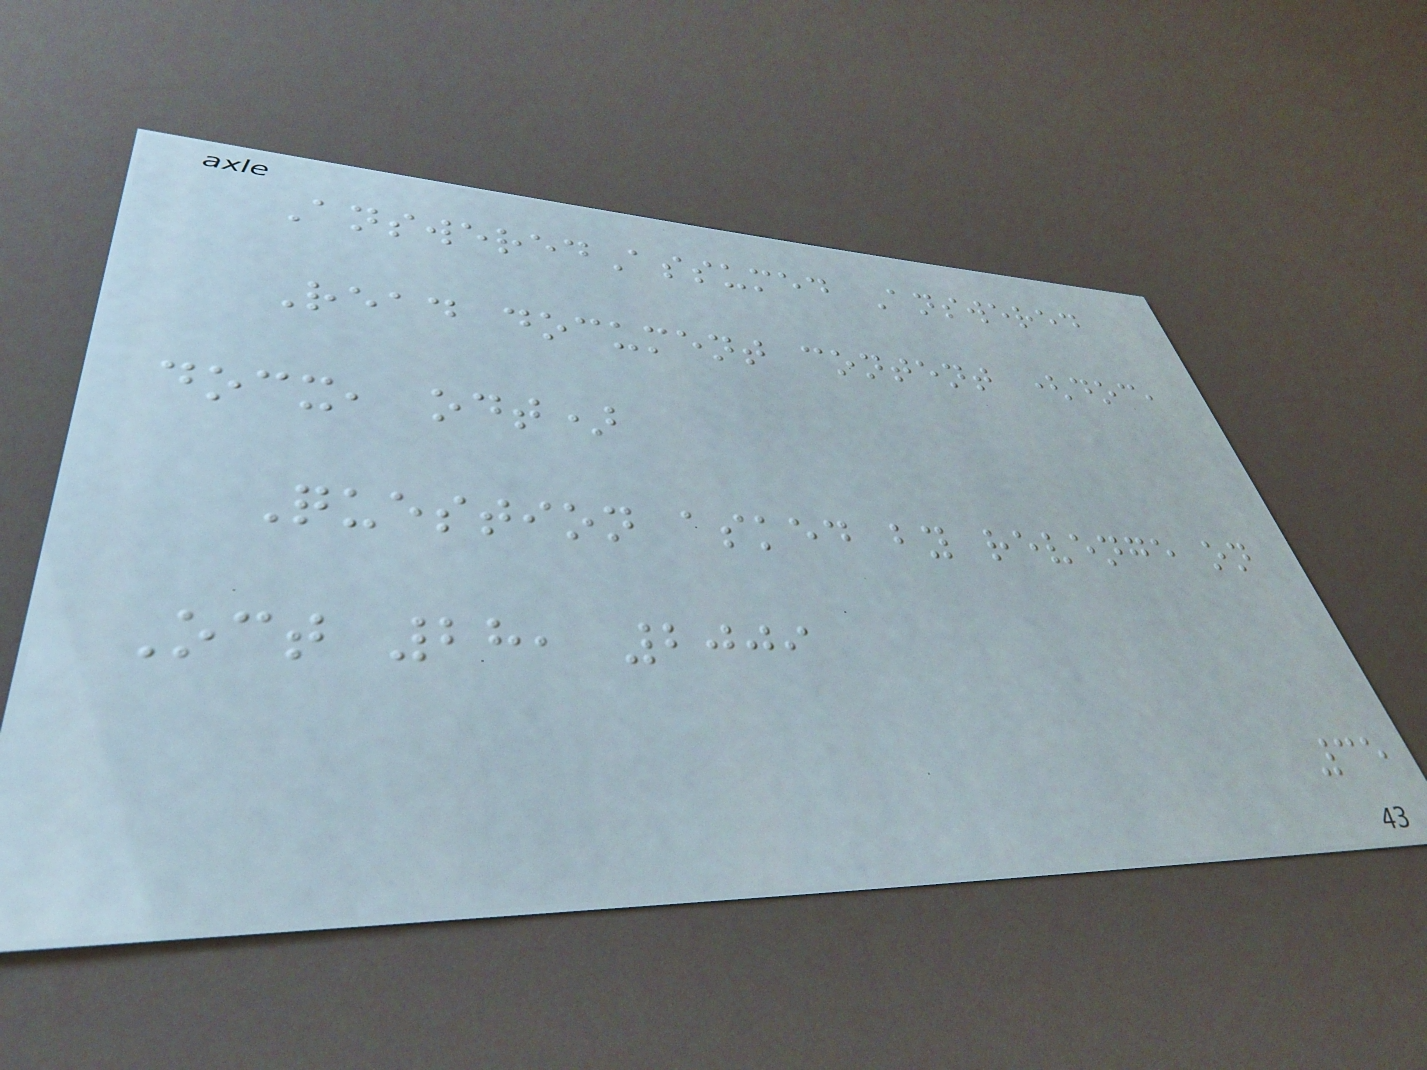AnsweredAssumed Answered
Read document content (doc,
docx, odt)
Question asked by revenge on
Oct 28, 2009
35
